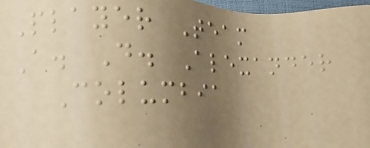Player Team
A. D. Alexander
Columbia
